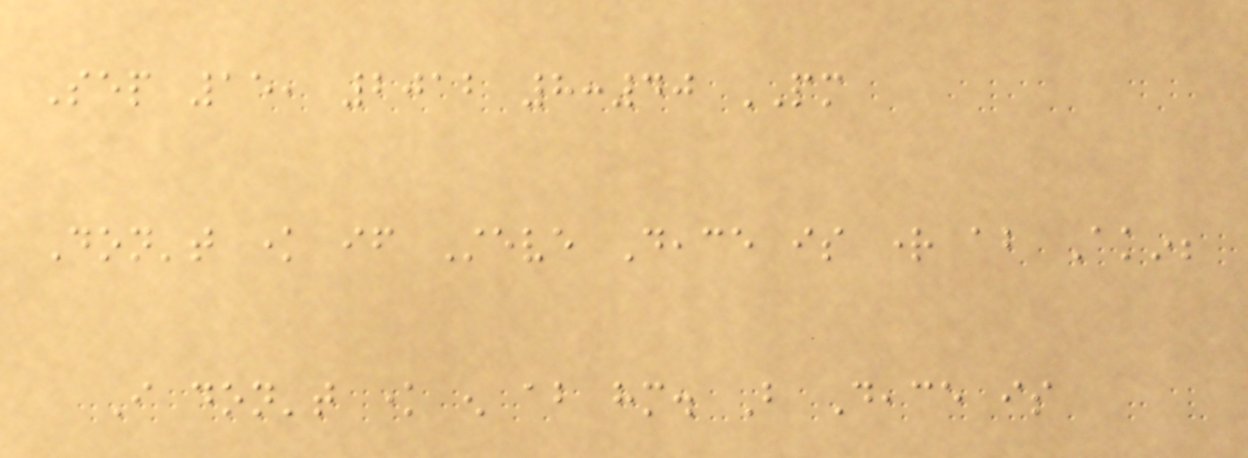Sep 15, 2012 8:40 PM
Don't know if Steve Deace is right about Akin;
I don't know enough about him. But Deace is
